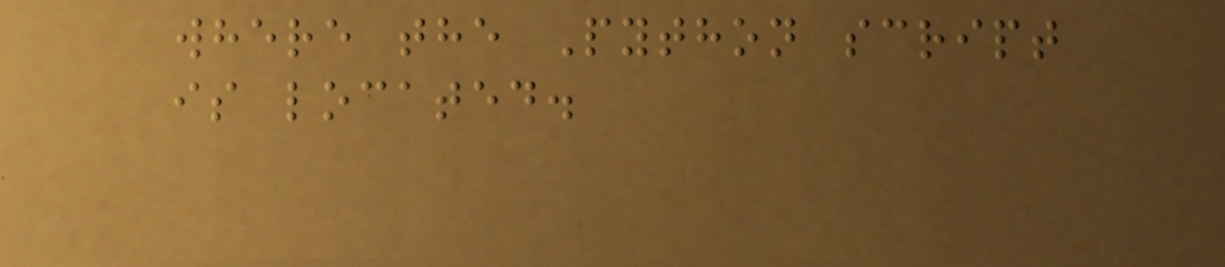where the Python script
is located.
